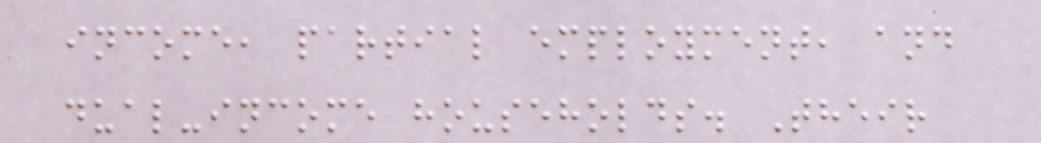income, partial employment, and
dual-income households. Their
